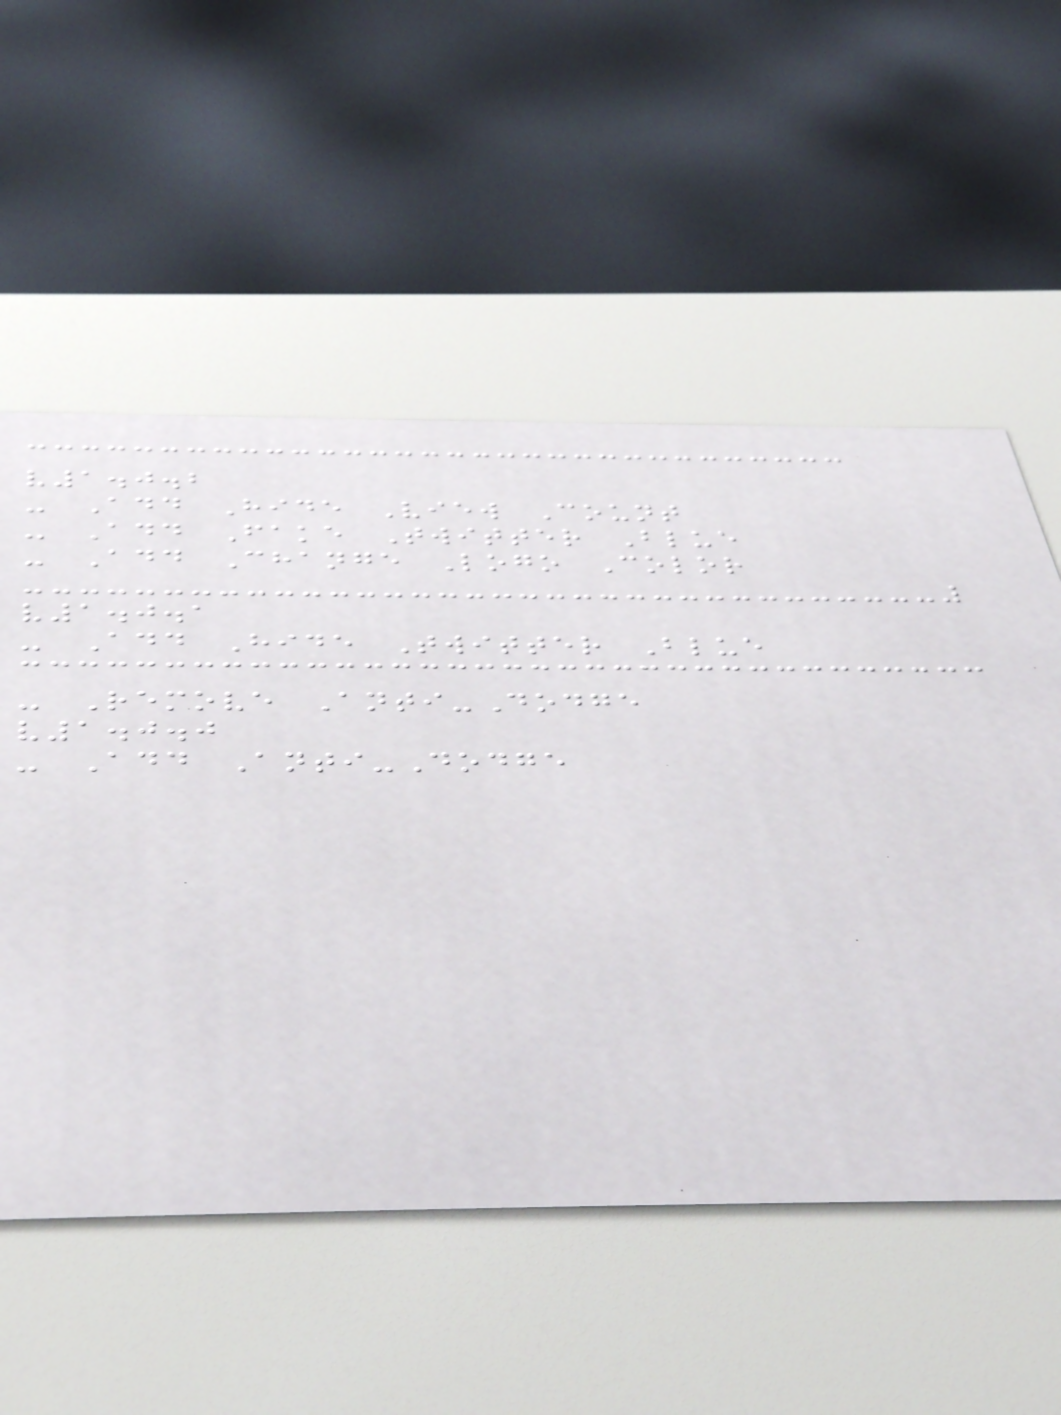v1.0.2
- Add Hide View Count
- Add Fake Twitter Blue
- Add Change Logo Color
v1.0.1
- Add Hide Twitter Blue
- Remove Anti-Dodge
v1.0.0
- Add Anti-Dodge
